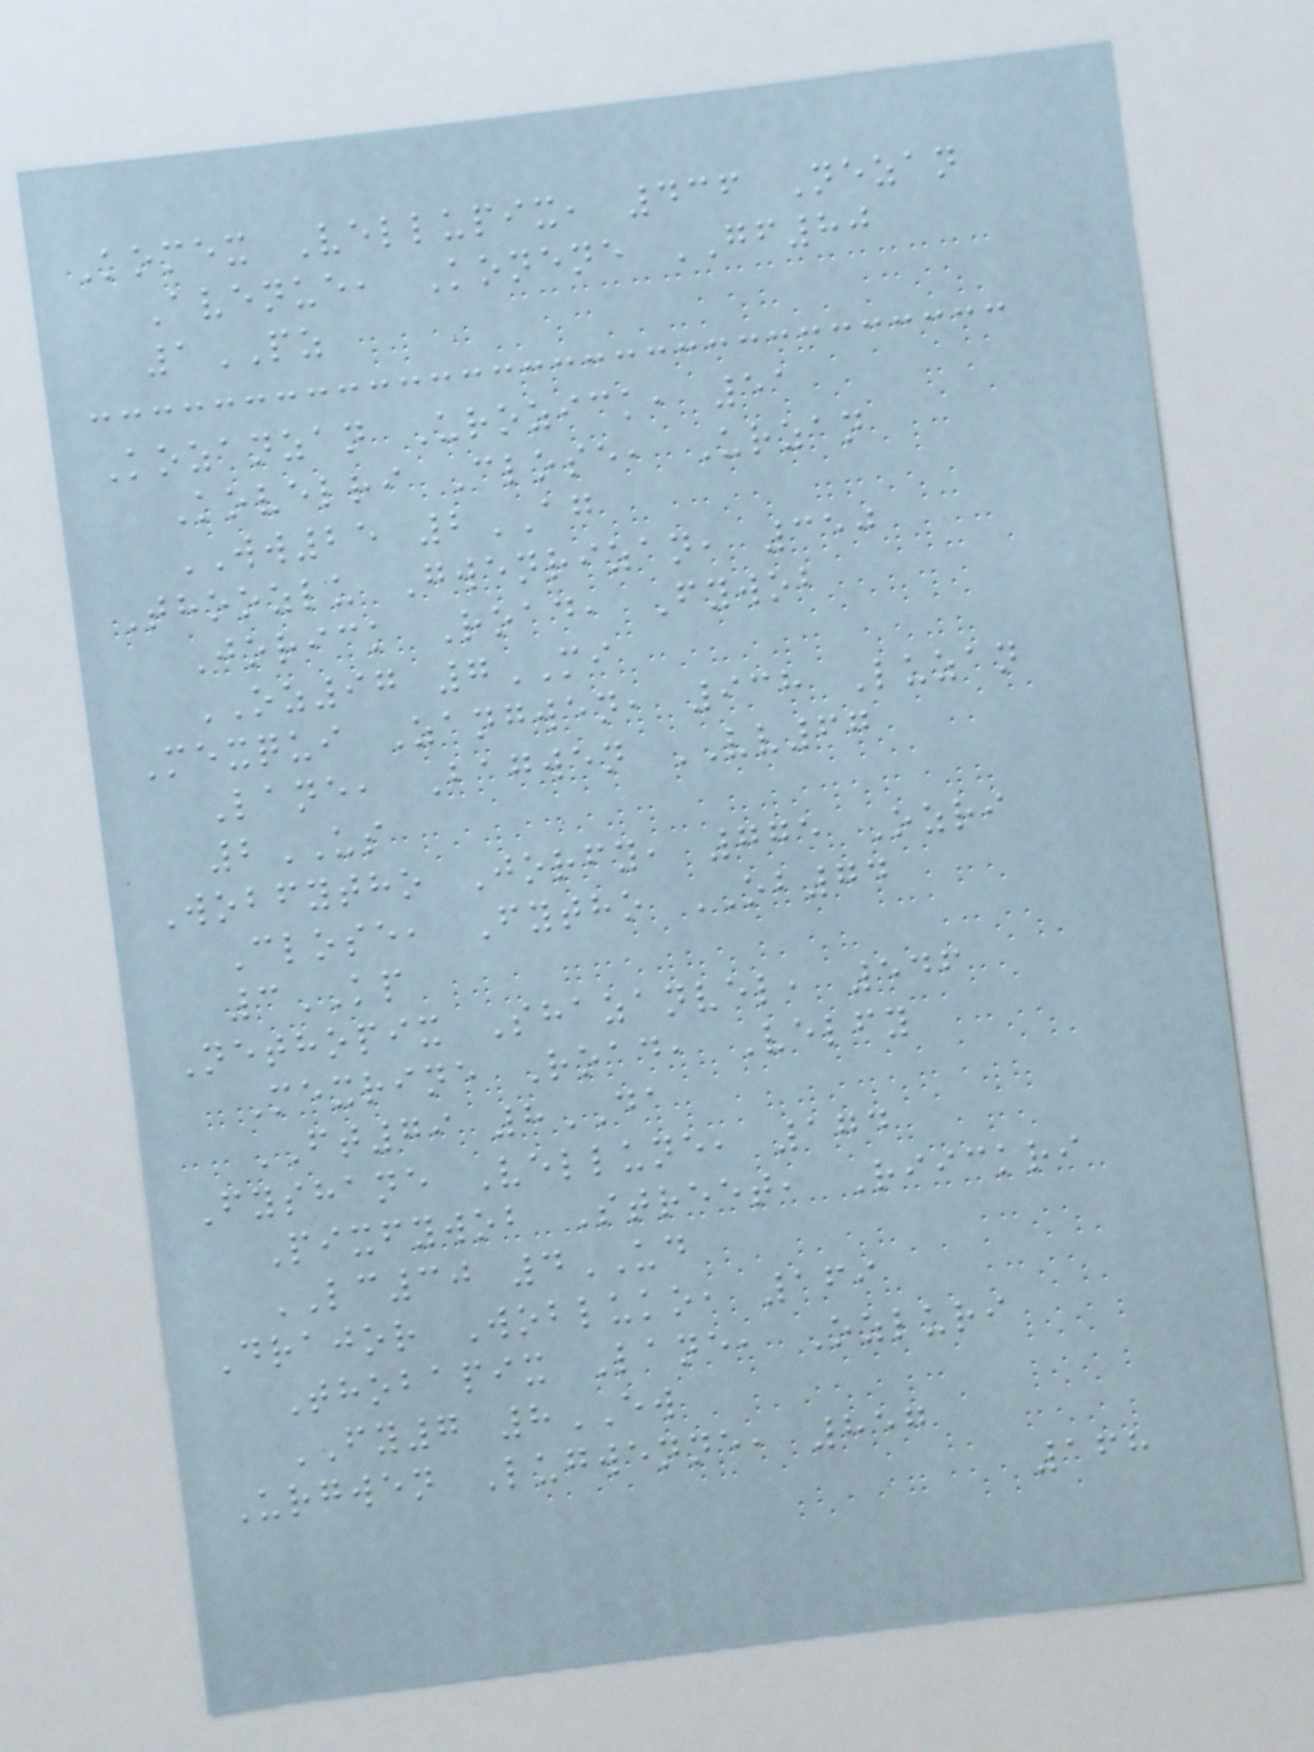Komex Vellupix, 436 Nezan
Avenue, Konene GF80
1PZ
Kozanzan Urozick, 51
Kovelri Close, Urzan
WW25 2AG
Thoozlu Gwenrizan, 350
Jorick Road, Fywob
OZ97 7MI
Mexqui Zangwen, 938 Luzan
Lane, Bagwen VV67
2US
Wobfytho Jorfy, 775 Ozri
Close, Fytho OB74
3KP
Nethopix Shazanvel, 546
Mexrine Road, Velfy
FT79 8DA
Fyshane Vellune, 174
Pixfywob Street, Riickri
LC30 4UD
Drajor Wobluko, 169
Thobapix Lane, Ozluri
FY7 8EW
Urgwen Lugwenne, 857
168
